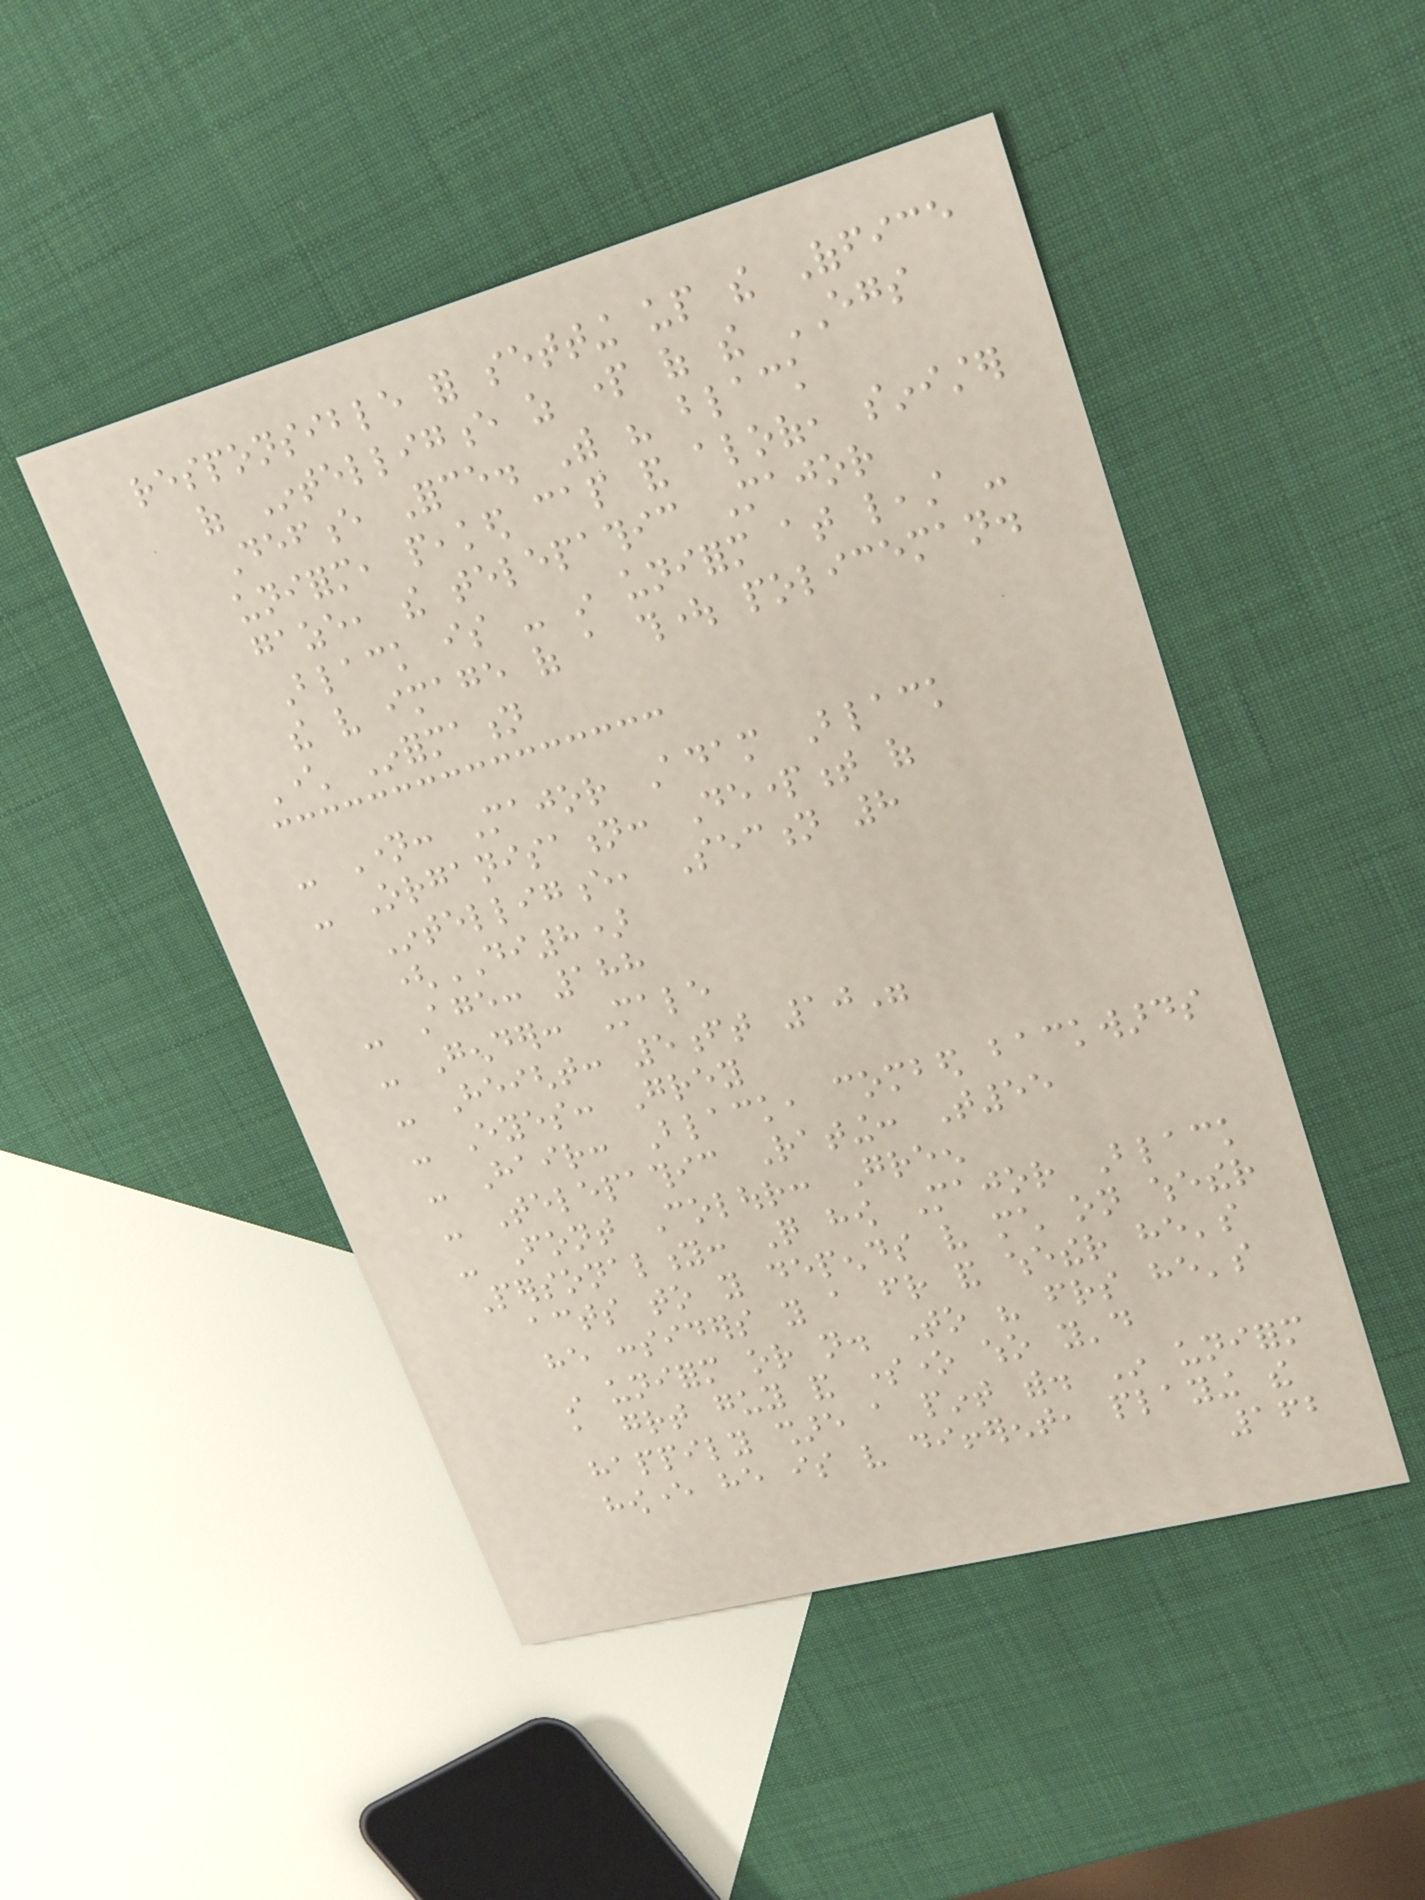responsible for setting up the Office
of Intelligence as part of the EGS
Defence Force. With his black
uniform, peaked cap and aloof, sinister
gaze, the telepathic Major
Black is - in uniform at least -
the very image of a thought policeman.
Character Information
- Name: Major Adam Black
- Organisation: Department of
Intelligence, Section 8
(DI8)
- Age: 188
- Gender: Male
- Height: 5ft 10"
- Eyes: Grey
- Hair: Black, combed backwards
- Telepathic Rating: T55
- Font Colour: Green
Personality: Quite how Major Black
acts to you depends very much on whether
he considers you a friend and whether he's
in uniform or not. To his friends he's
a great guy and someone who you'd
happily share a pint with. In uniform
however he is very different, playing the
162
